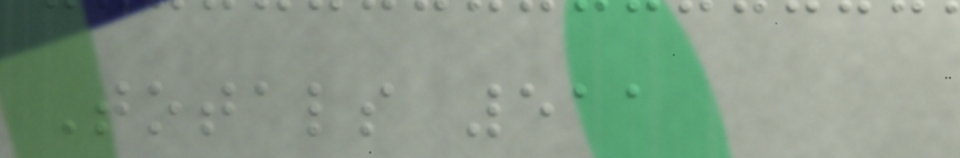Totals 511
